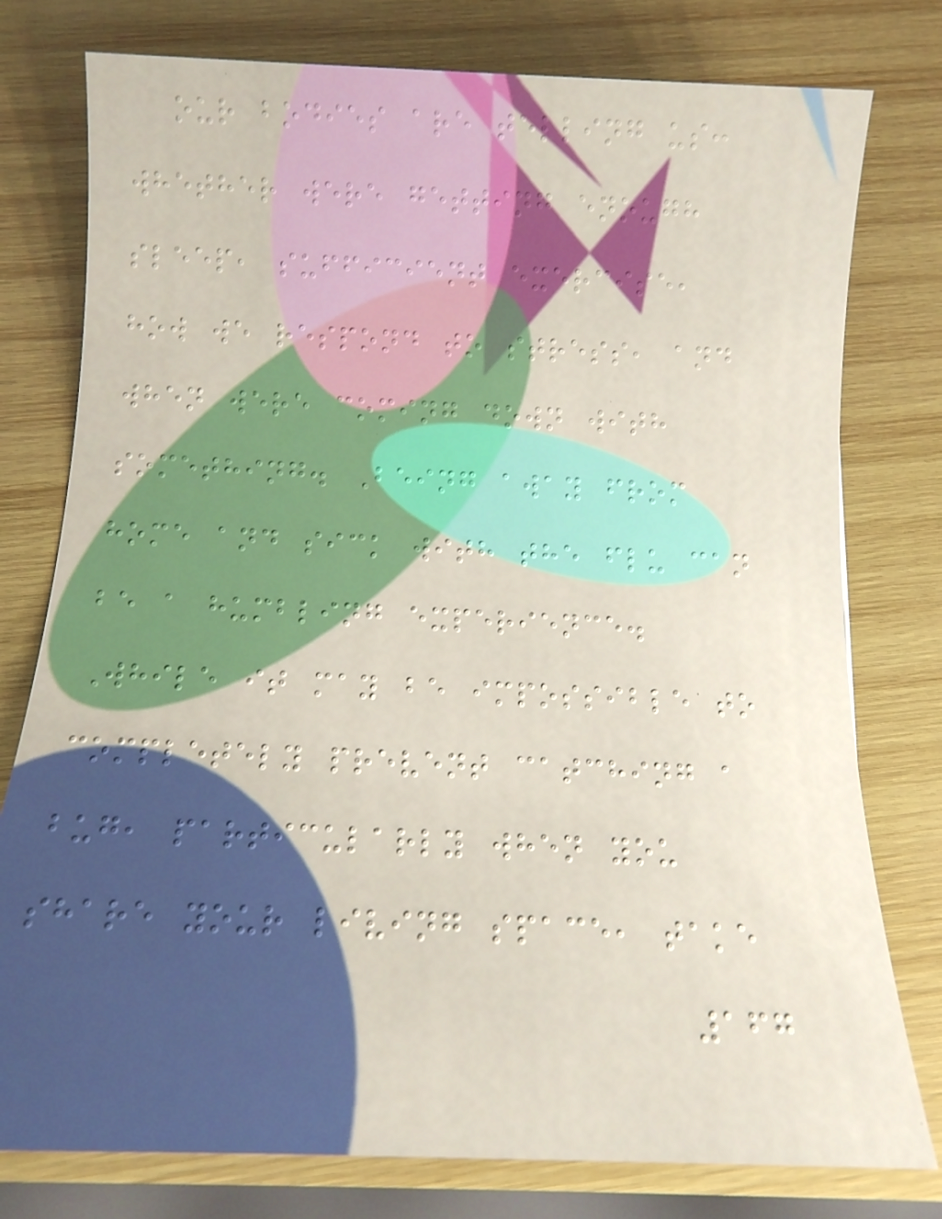our bodies are telling us:
whether were getting enough
sleep, sufficient exercise,
how we respond to stress, and
when were coming down with
something. Being away from
home and sick with the flu can
be a humbling experience.
While it may be impossible to
completely prevent catching a
bug, particularly when you
share your living space, take
167
